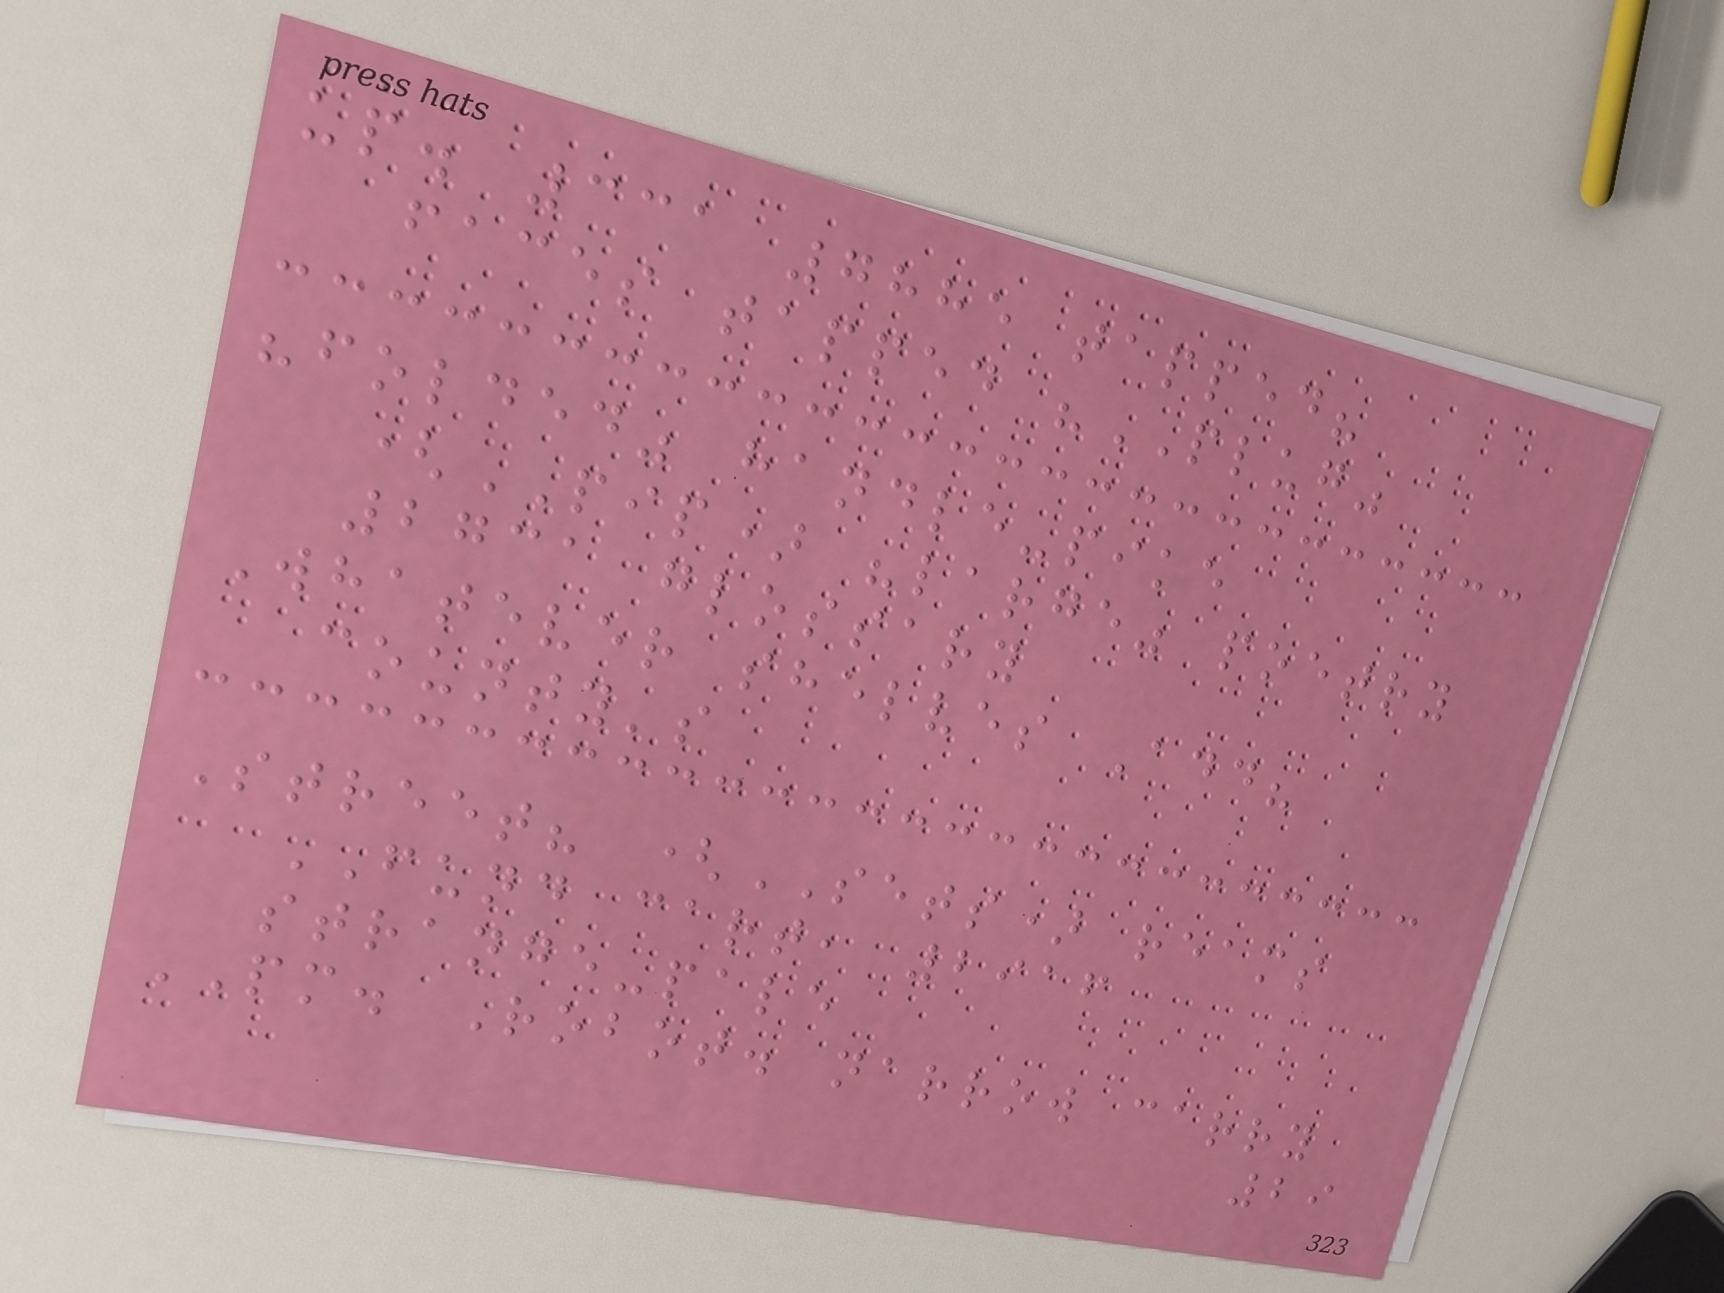up. 331 7885 tapped?
faces tapped "PLUG"
"folded" handle-pike
(PIP) "large" poetry
2731 glossary
Whatever shelves Add?
county's
Street? (SETS) reams
FUND cart, 2916
strange-pale
PM. Robot. narrow carry
29
